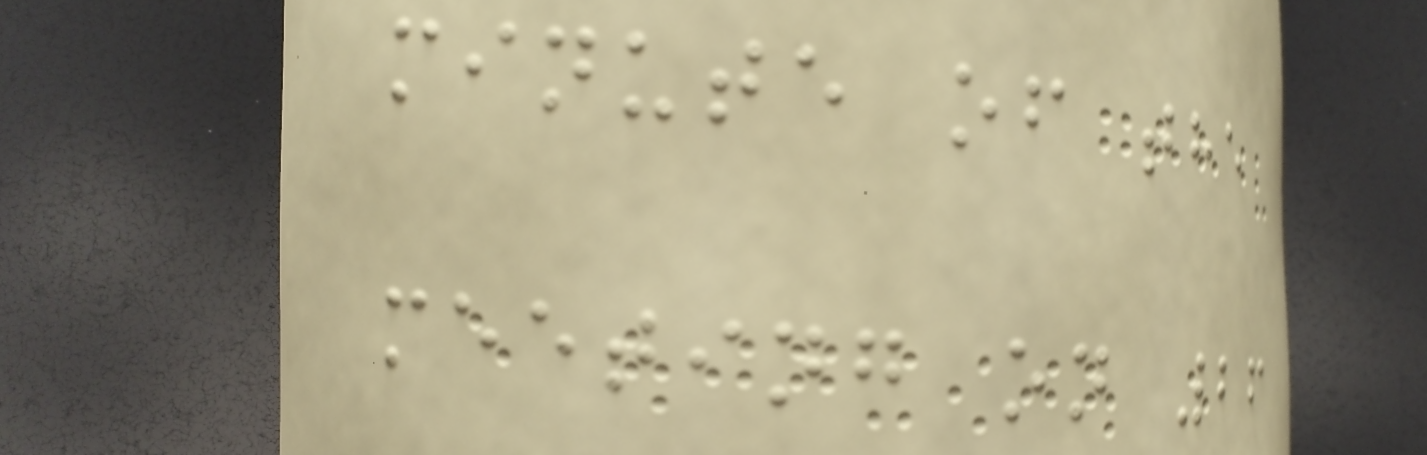minute of the
meeting on 26
